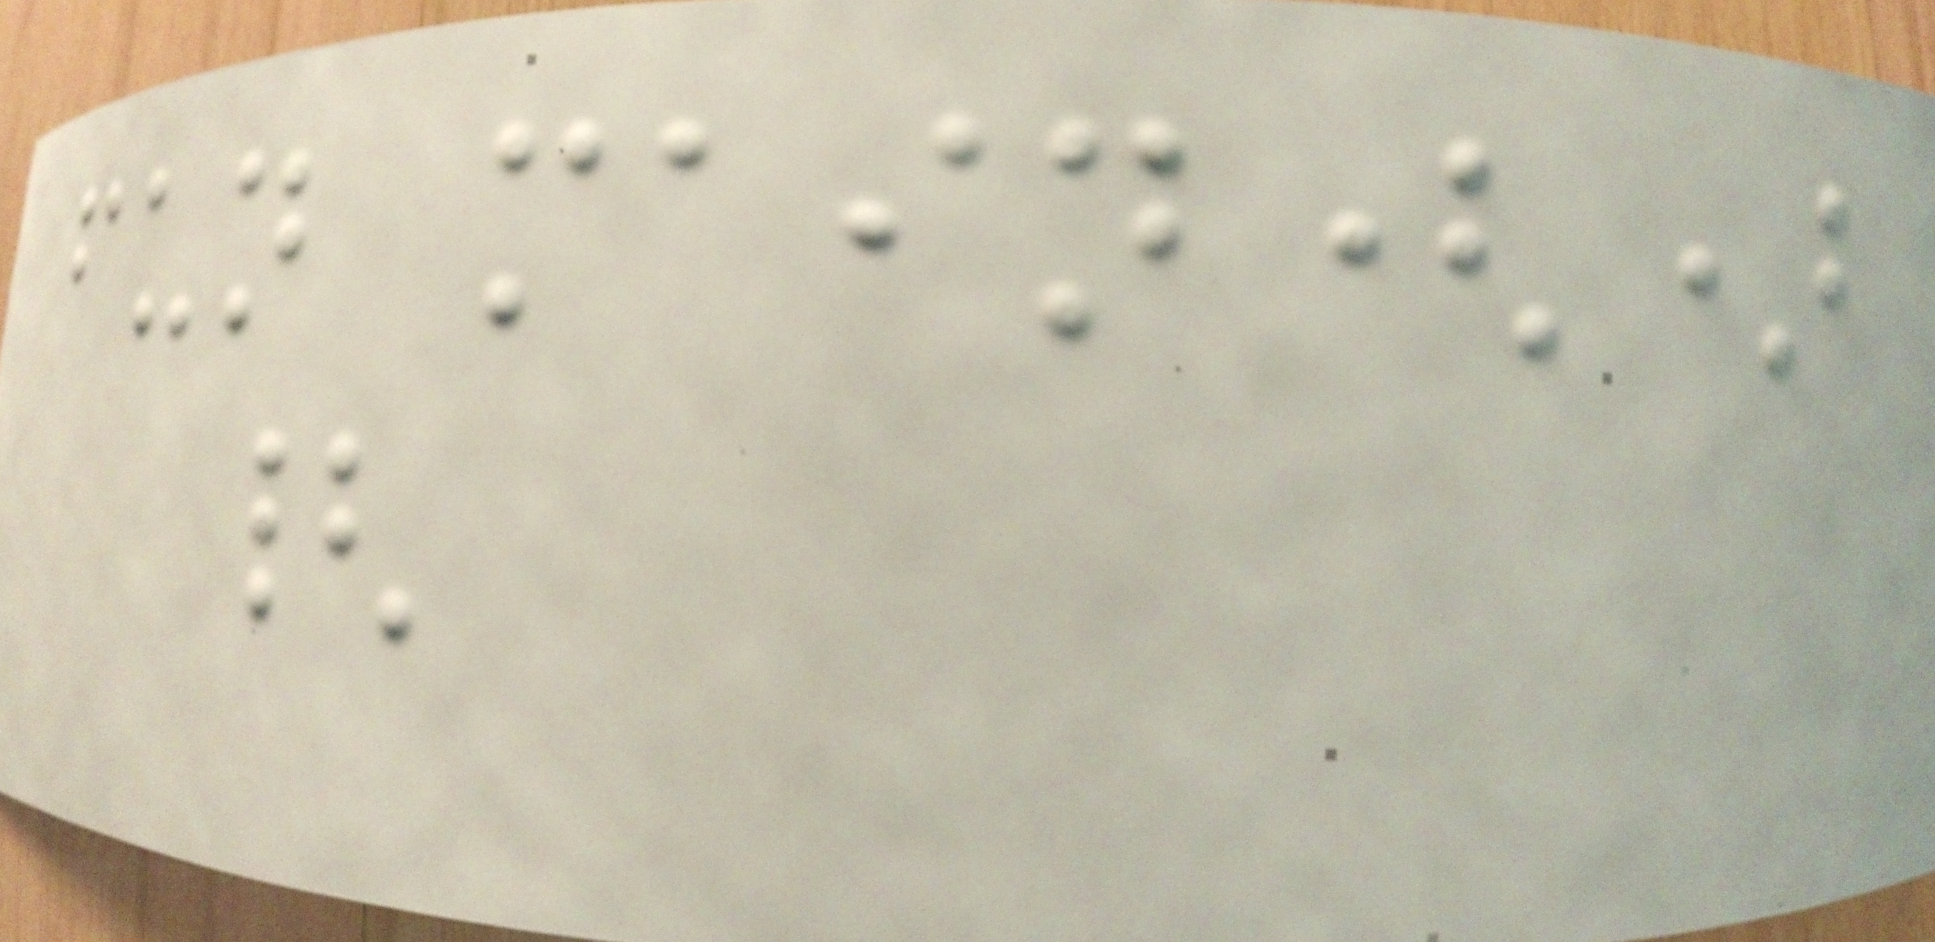fun main()
{
